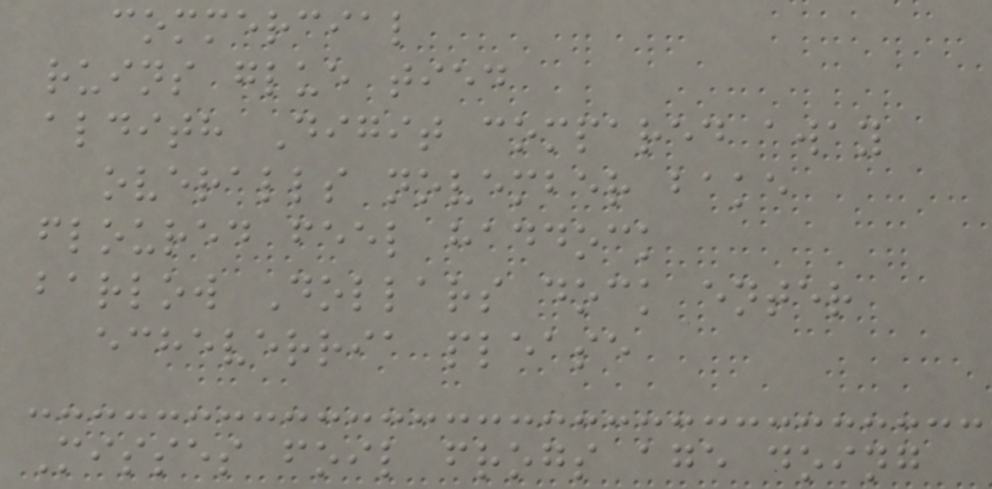commercial
ruins glue tied
aldith Digit compared away
overalls november bake
floured feel haddock
barlow Dollars dock enter
echeverria please
Misses foil frogs age doing
